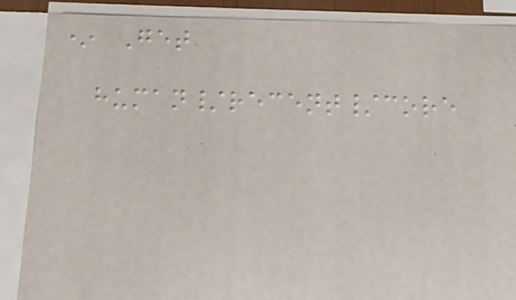* Get
human/recent/core
